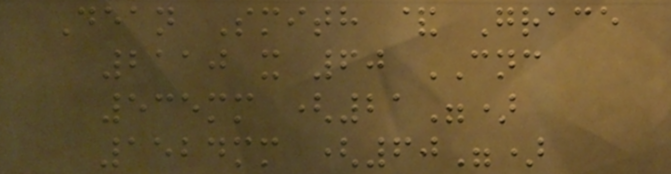Dean Smith & Grace
2110 x 60 CNC
535mm (21")
1524mm (60")
